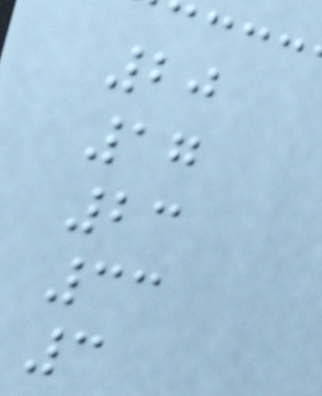20
17
23
33
3
